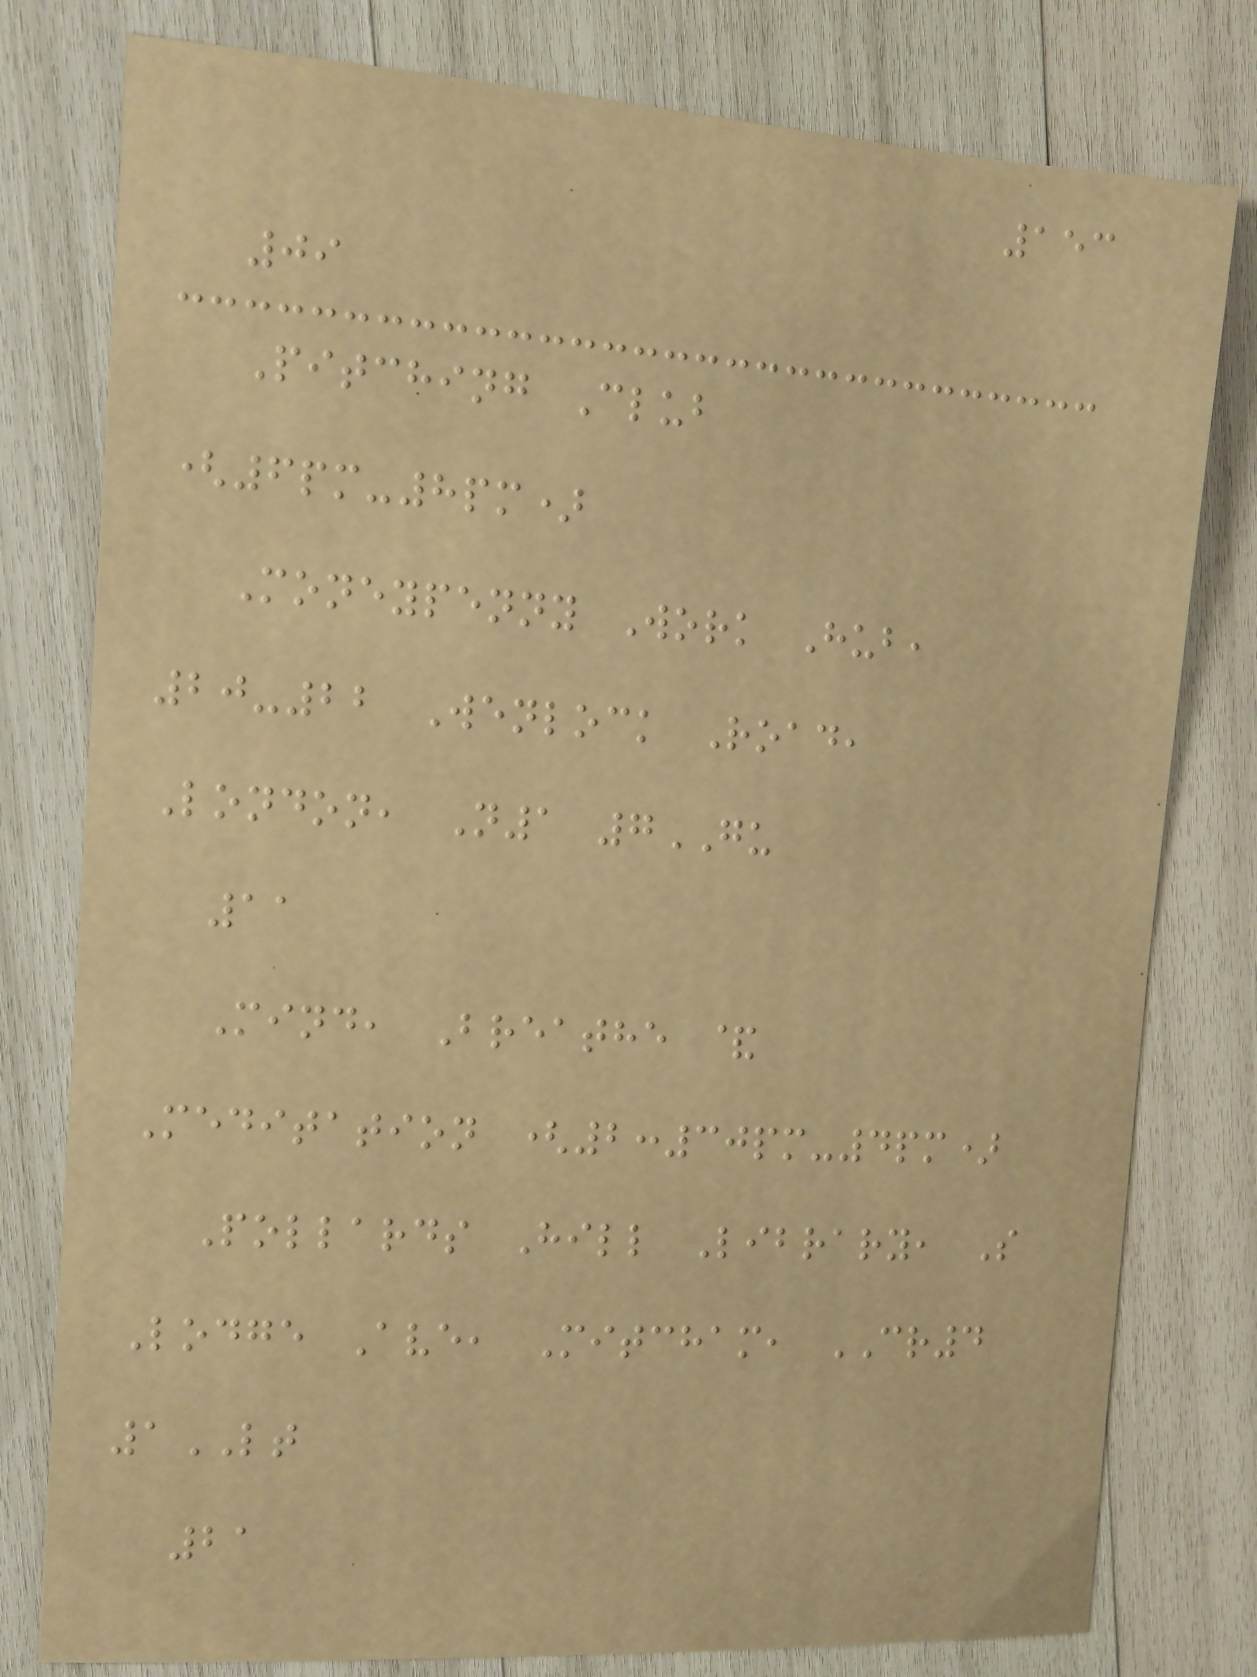153
09
Pitching Club
(6pm-8pm)
Moneypenny Work Hub,
20-22 Wenlock Road,
London, N1 7GU
11
Mind, Breathe &
Meditation (2:30pm-4pm)
Pollards Hill Library, S
Lodge Ave, Mitcham, CR4
1LT
21
